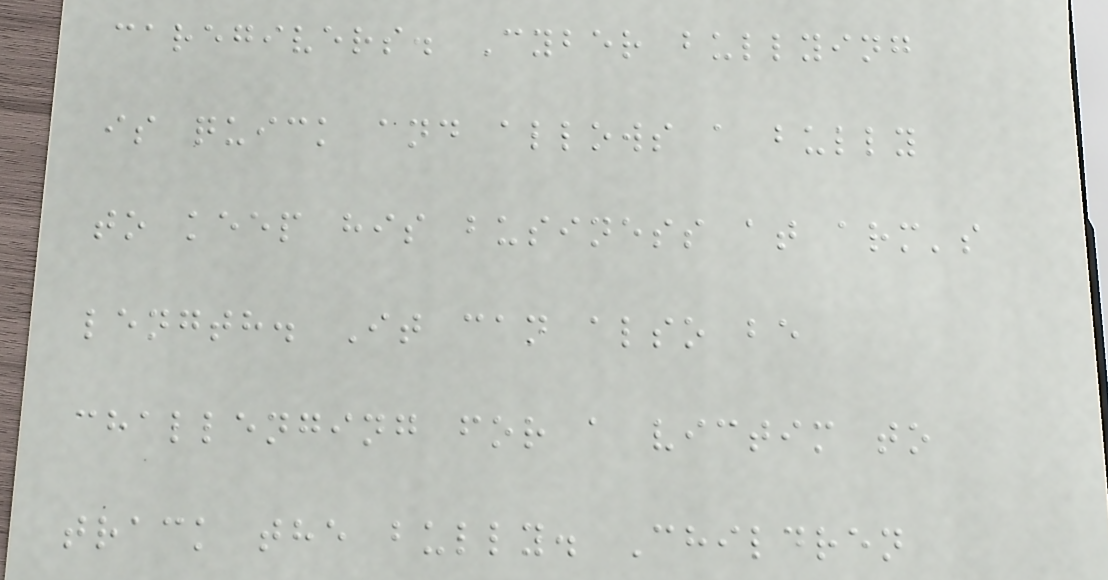caregivers. Cyber bullying
is quick and allows a bully
to keep his business at arm's
length. It can also be
challenging for a victim to
track the bully. Children
